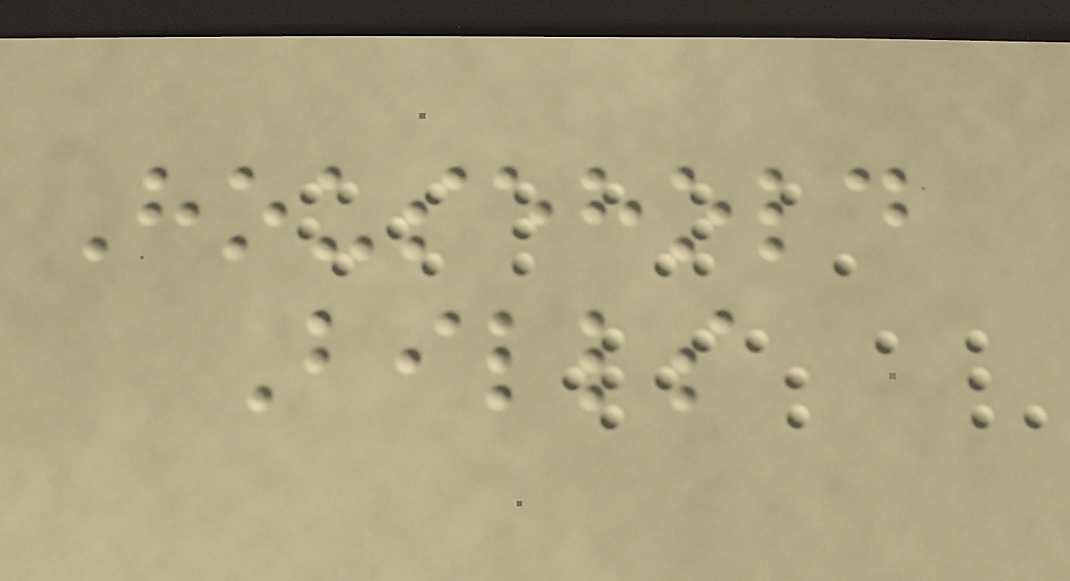Household
Bills
